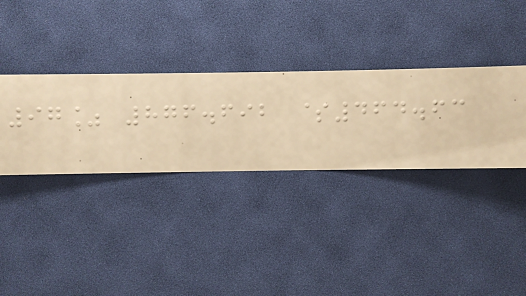97% 876.692 $464.63
